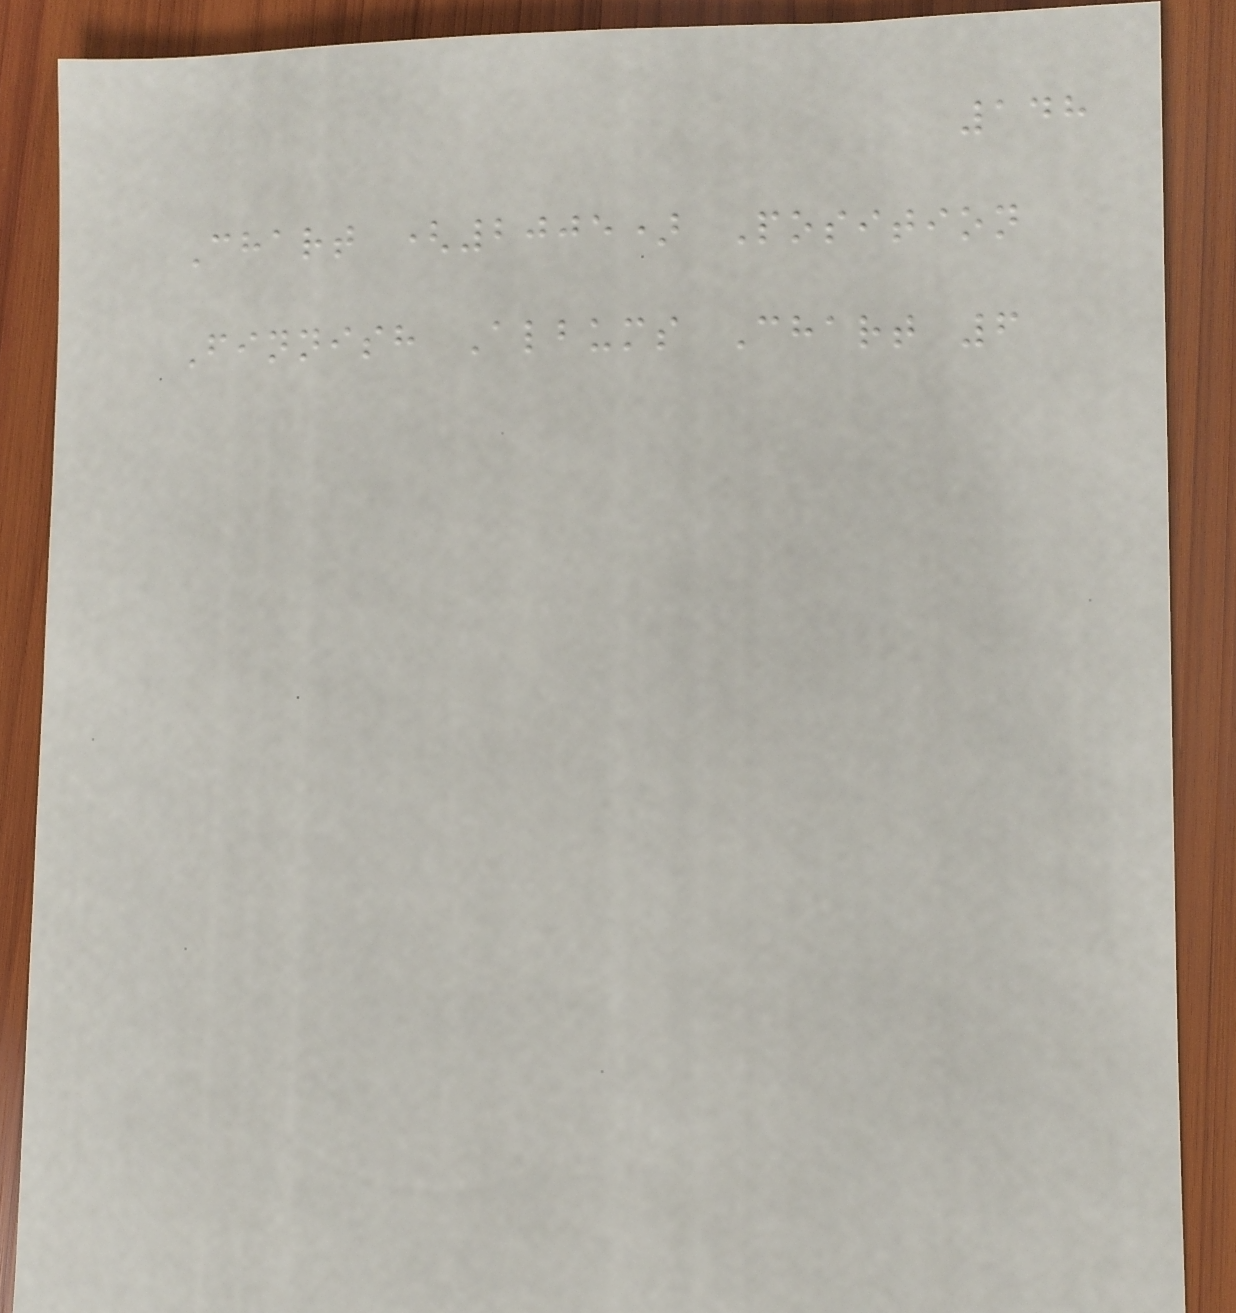148
Chart (2005) Position
Finnish Albums Chart 6
